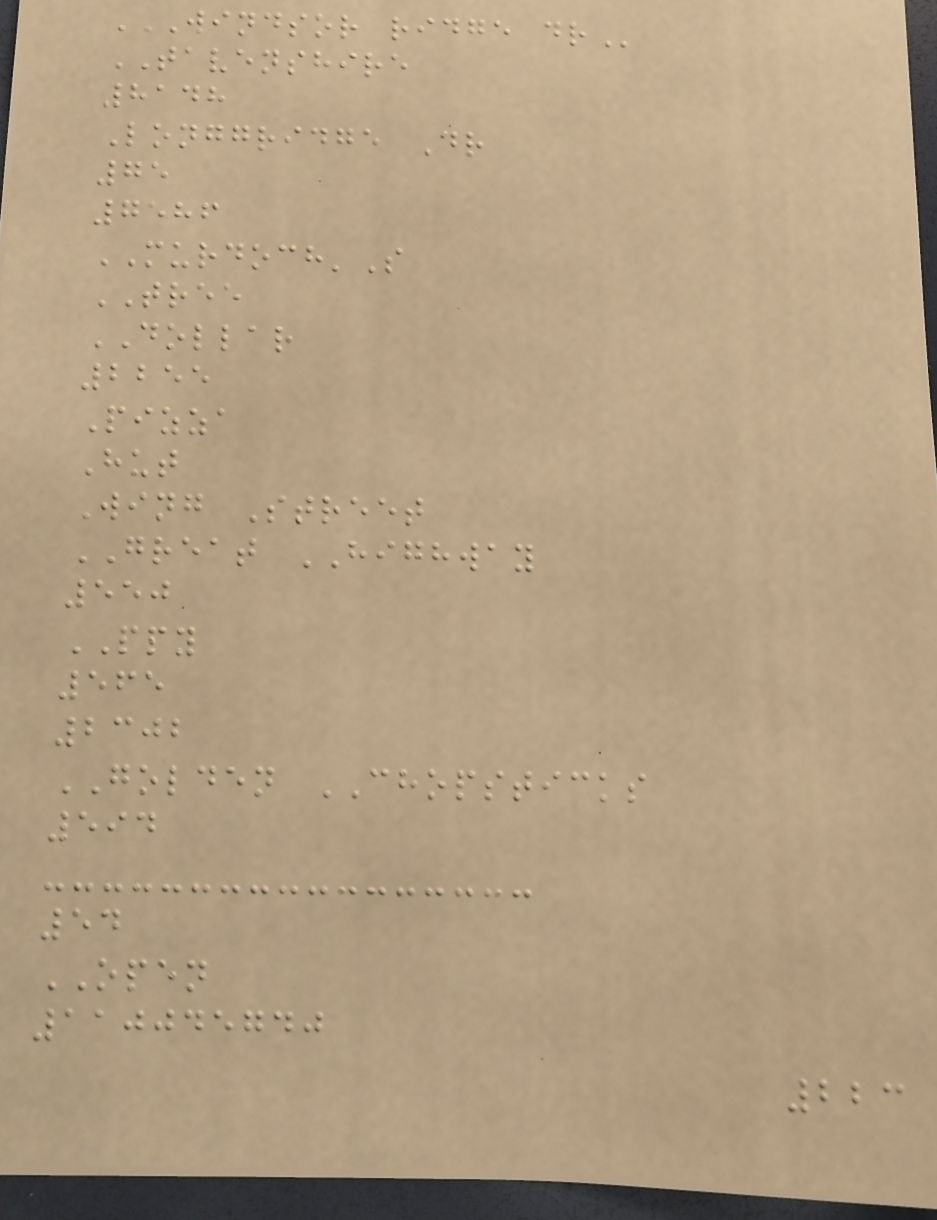WINDSOR RIDGE DR
TAVENSHIRE
8148
Longgridge Dr
75
7586
MURDOCH'S
TREE
DOLLAR
2255
Pizza
Hut
Wing Street
GREAT HIGHWAY
550
PPY
565
2302
GOLDEN CHOPSTICKS
594
54
OPEN
110045740
223
